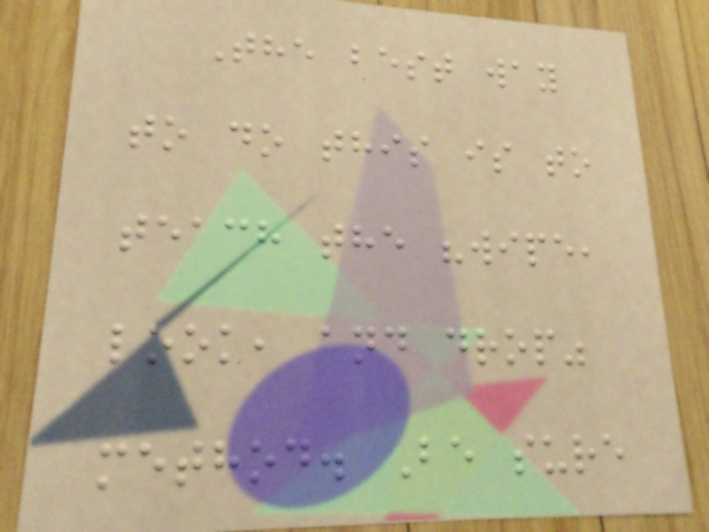The best way
to do this is to
teach the "wipe,
look, and drop"
method. Be sure
